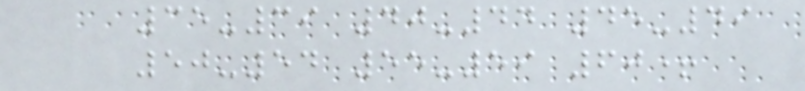35-39 40-44 45-49
50-54 55-59 60+
